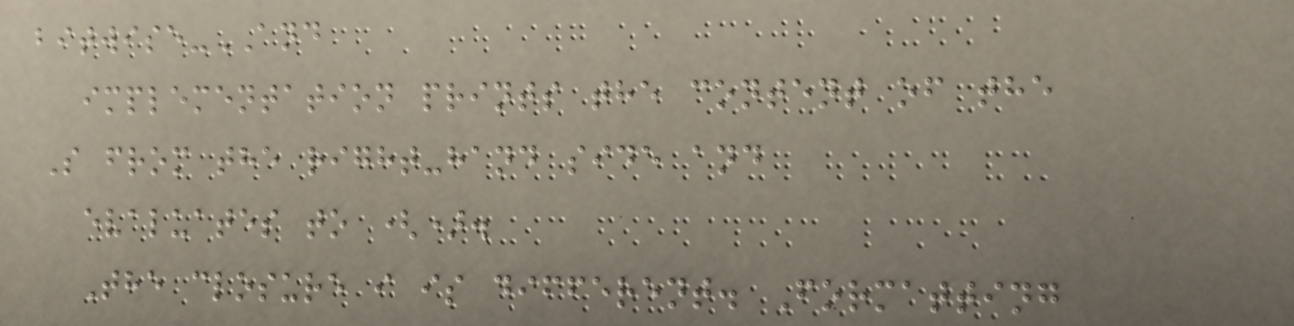bitwise-AND
implementation prints the content of the
S from the right-hand side and
evaluates to ().
The closure i is different. Formatting
